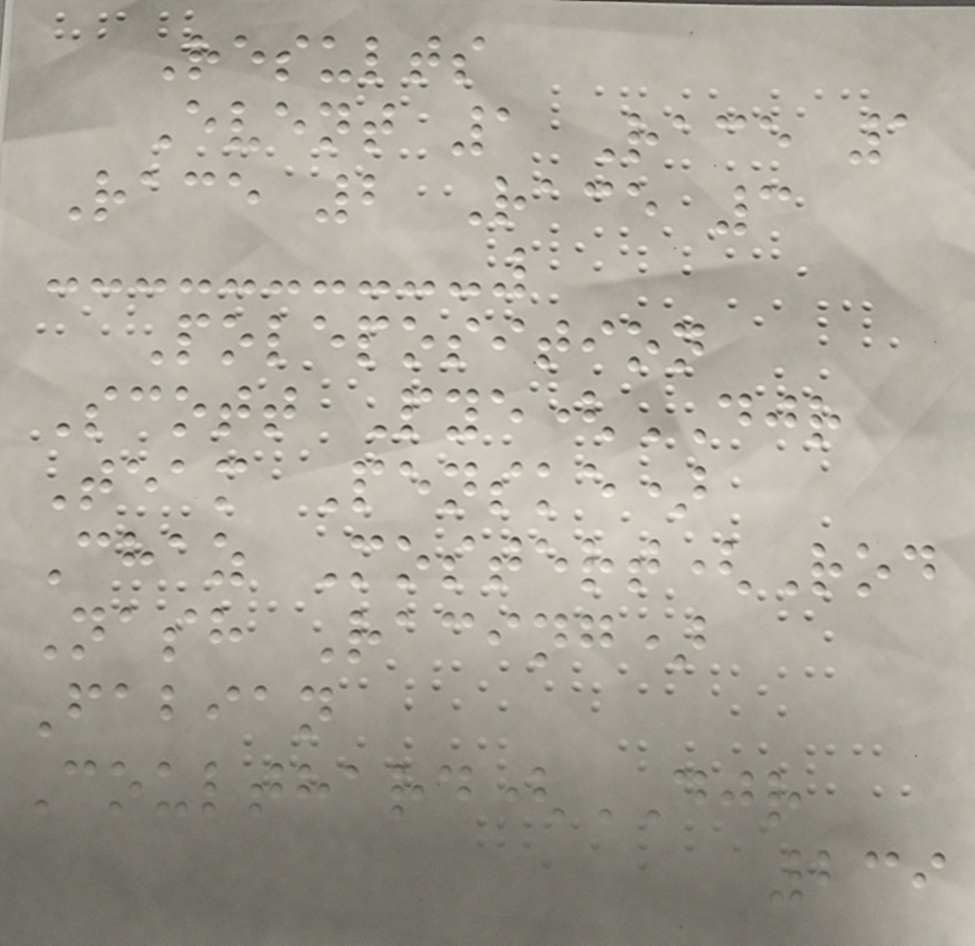Results
Event 1 Race 1
Race 2 Race 3
Poleposition
Scott Pye(DJR
Team Penske)
Chaz Mostert(Rod
Nash Racing)
Fabian
Coulthard(DJR
239
